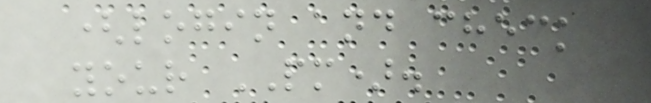(login and check
your PM).
